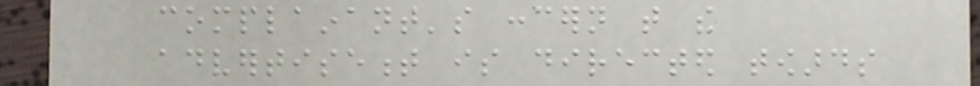complainant's concern that the
advertisement is directed towards
